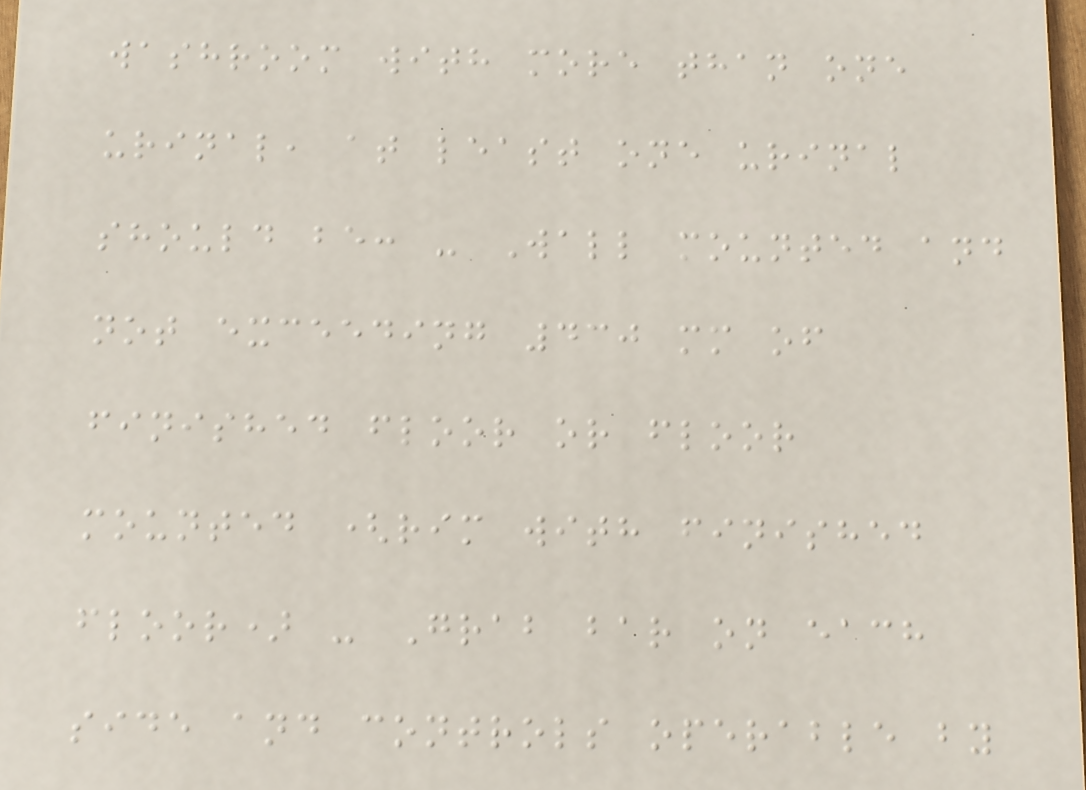washroom with more than one
urinal, at least one urinal
should be: - Wall mounted and
not exceeding 430 mm of
finished floor or floor
mounted (rim with finished
floor) - Grab bar on each
side and controls operable by
